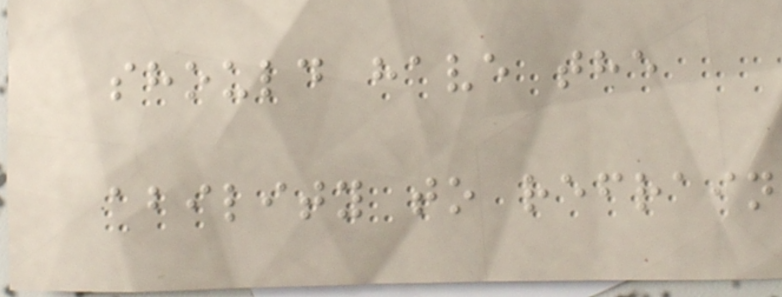should have the
ability to refrain
